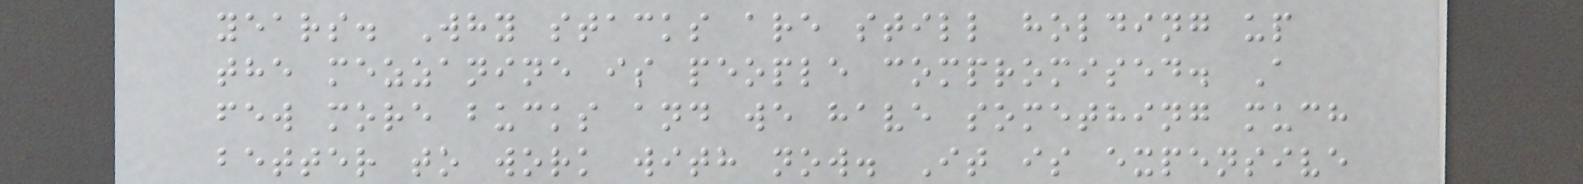years. Why stacks are still holding up
the mezzanine is people compromised. A
few more bucks and we have something much
better to work with now. It is expensive
